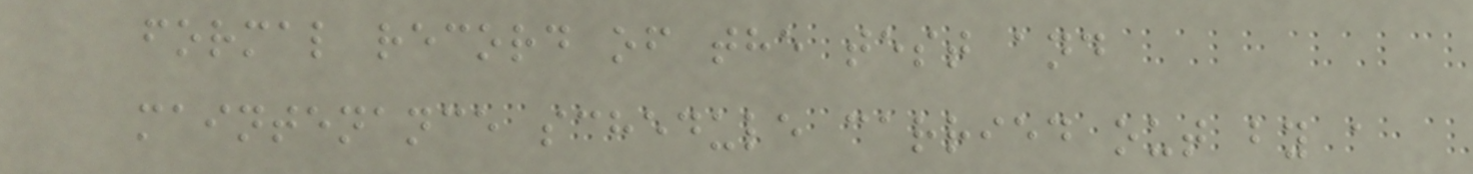formal record of the test and
maintenance schedule carried out by a
